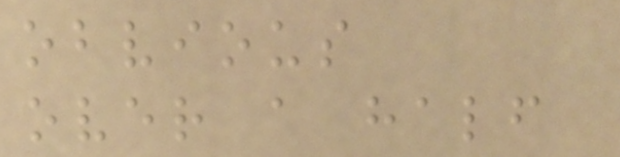obvious
over a half
